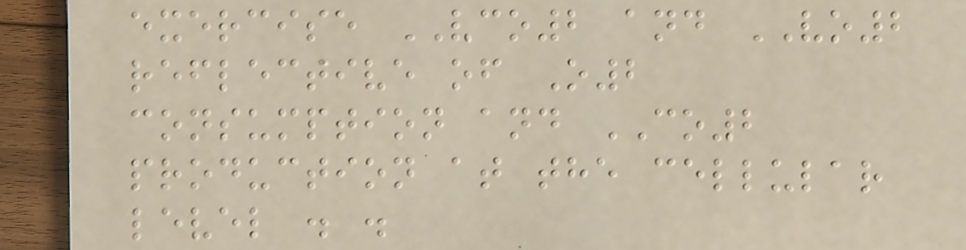exercise VCO2 and VO2
reflective of O2
consumption and CO2
production at the cellular
level . .
